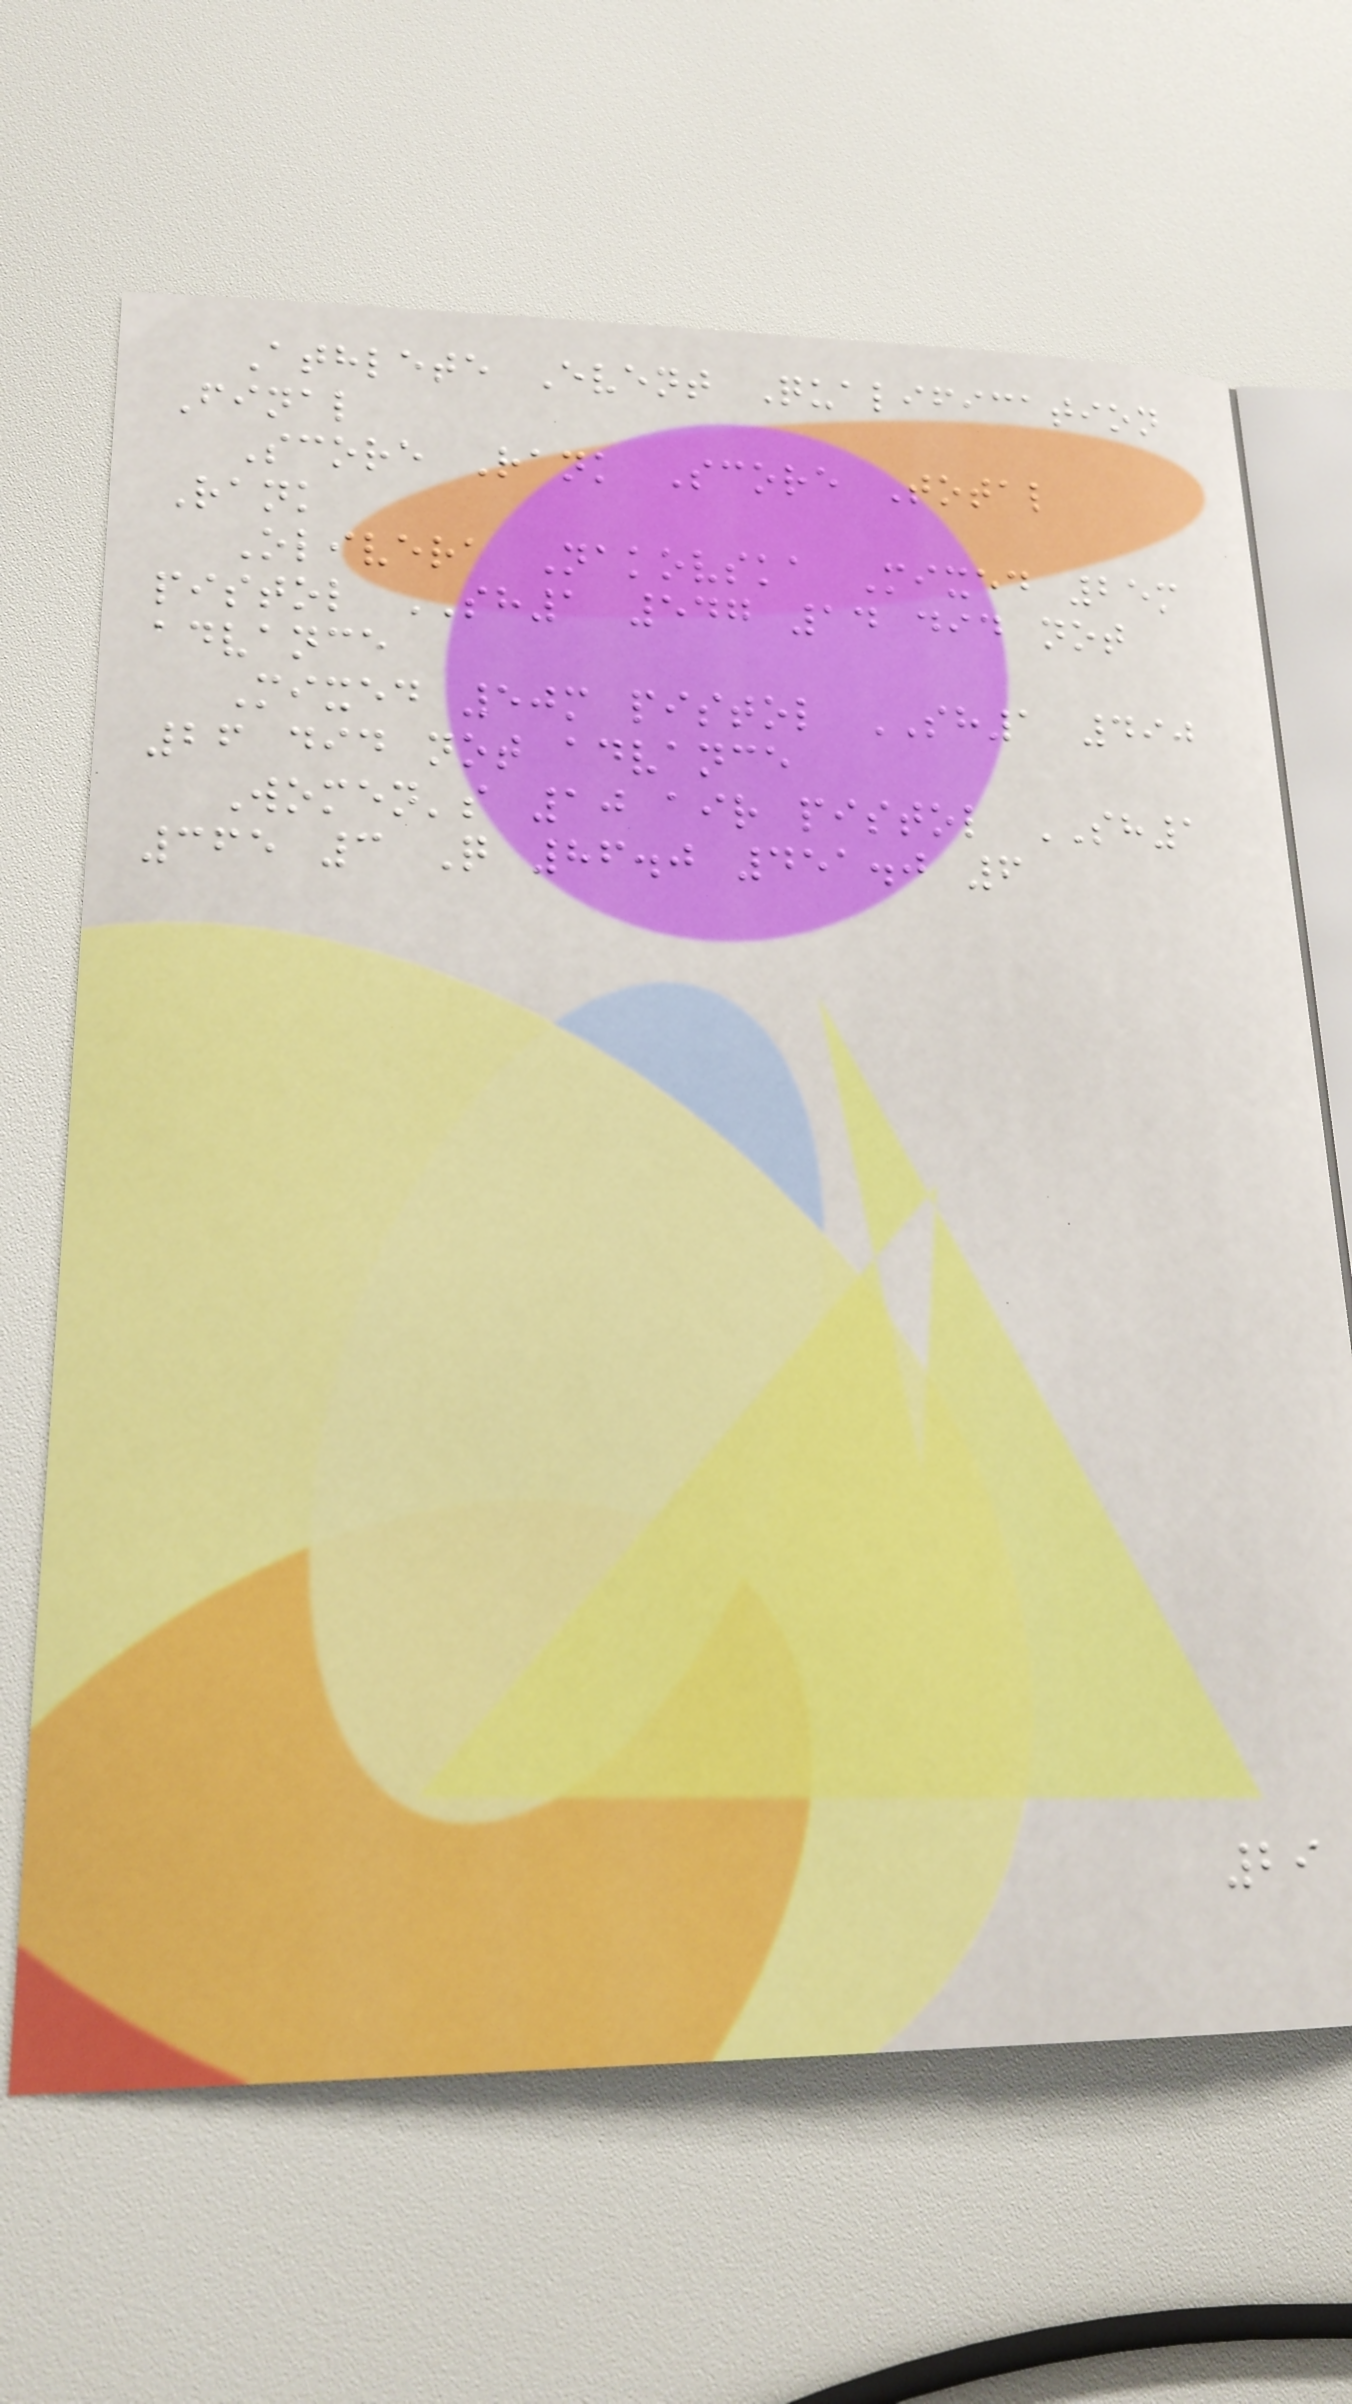Athlete Event Qualification
Final
Score Rank Score Total
Rank
Olivera Nakovska Mixed 25m
pistol SH1 547 14 did not
advance
Mixed 50m pistol SH1 490
26 did not advance
Women's 10 air pistol SH1
365 3 Q 86.0 451.0 6
29
